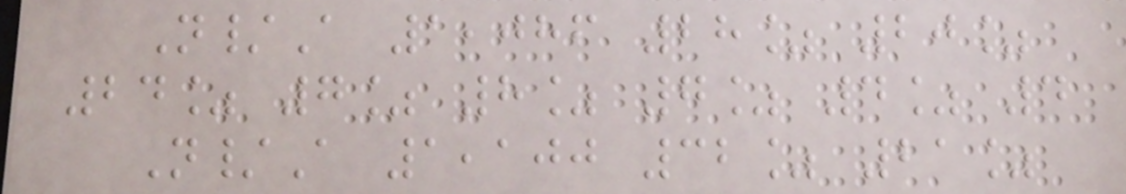N/A 1,086 28% 20%
24% 7% 8% 7% 4% 4
N/A 1,100 32% 21%
